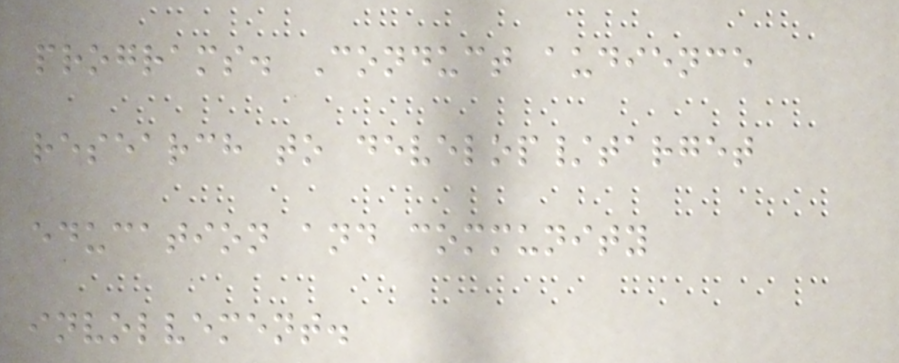programs. Conduct audience
research to develop/target
education and community
involvement.
